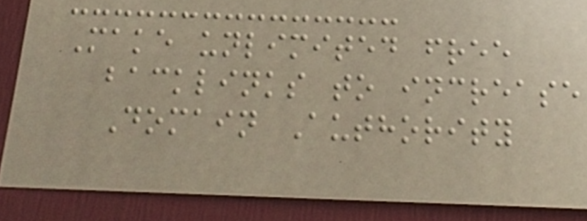Make unlimited free
backlinks to increase
Domain Authority
